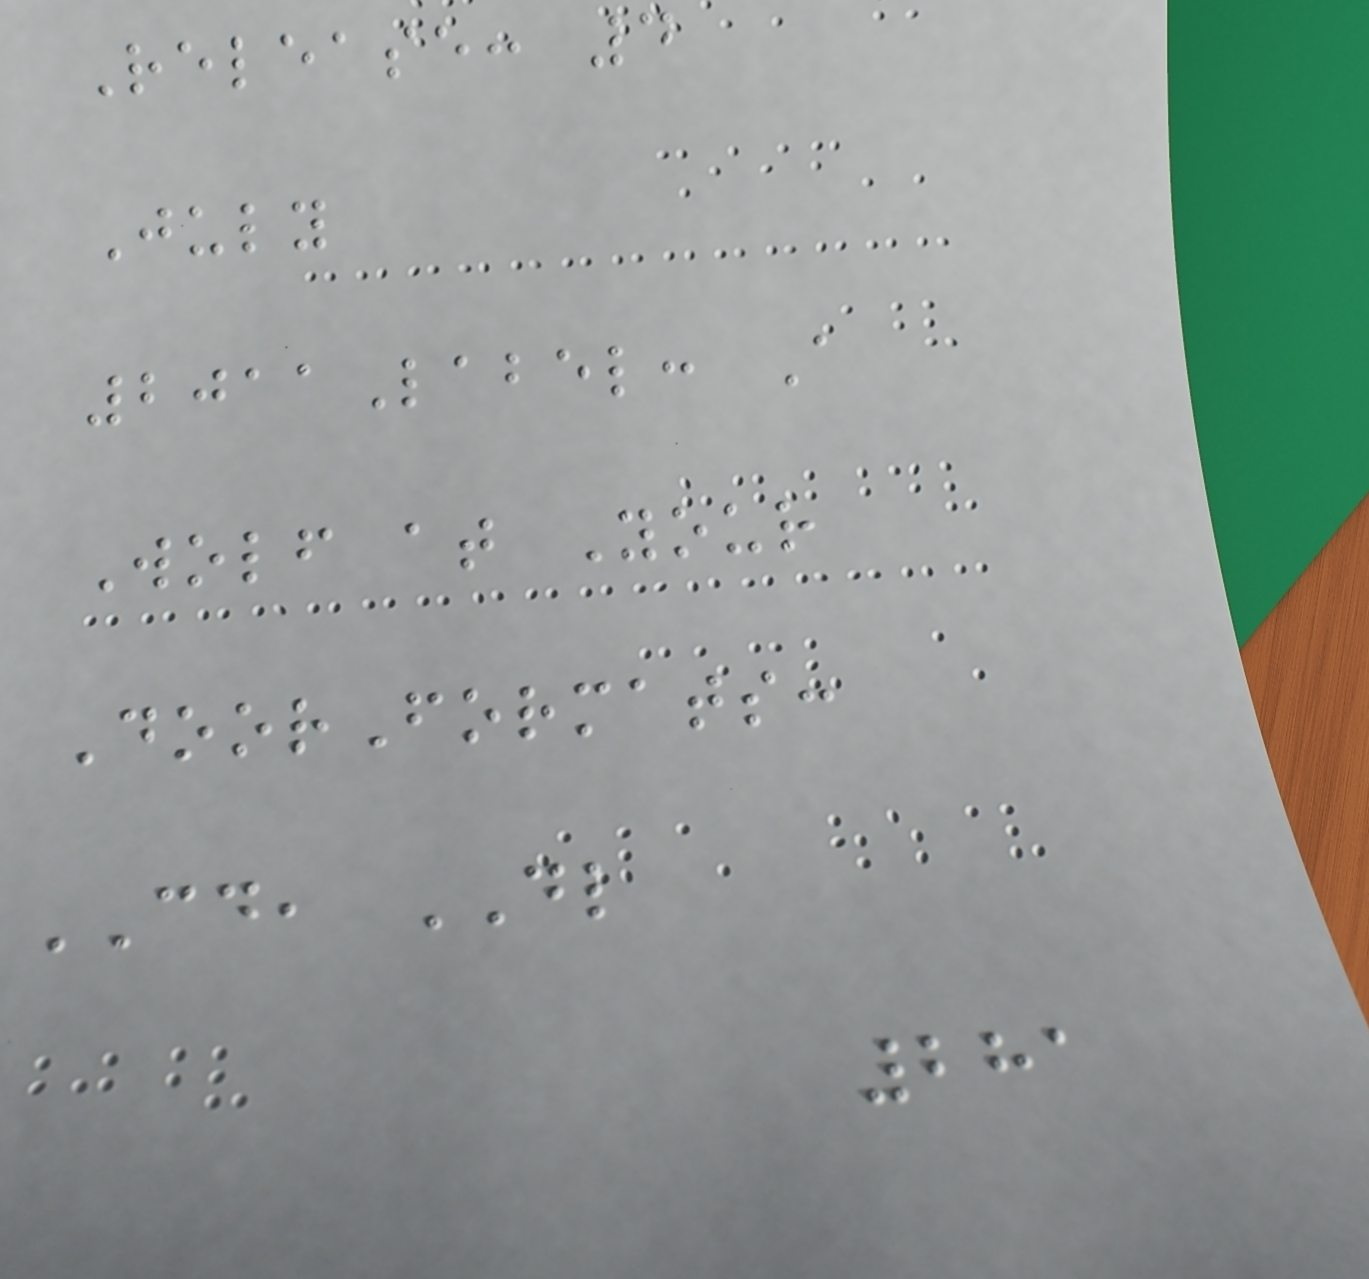Release: 4
July
2011Label: A
Wolf at Your
DoorFormats:
CD, DL
281
